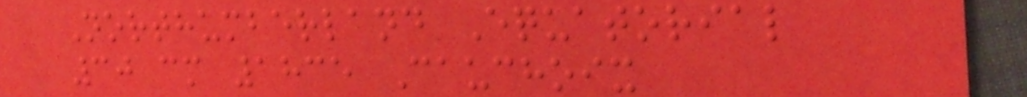Northumberland Equatorial
30 cm 1835 Cauchoix
